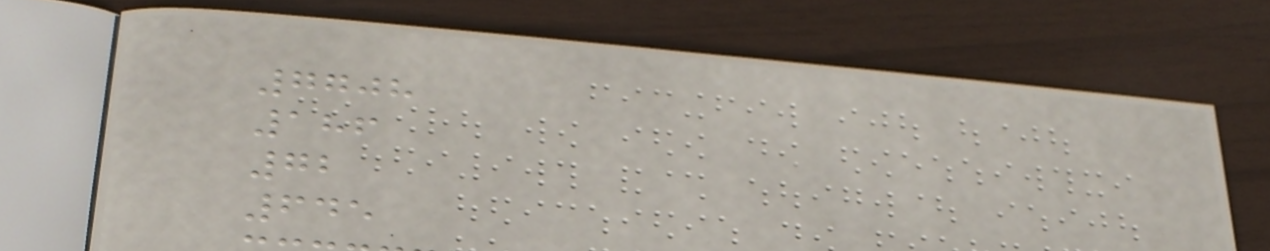7708
186
72
645
